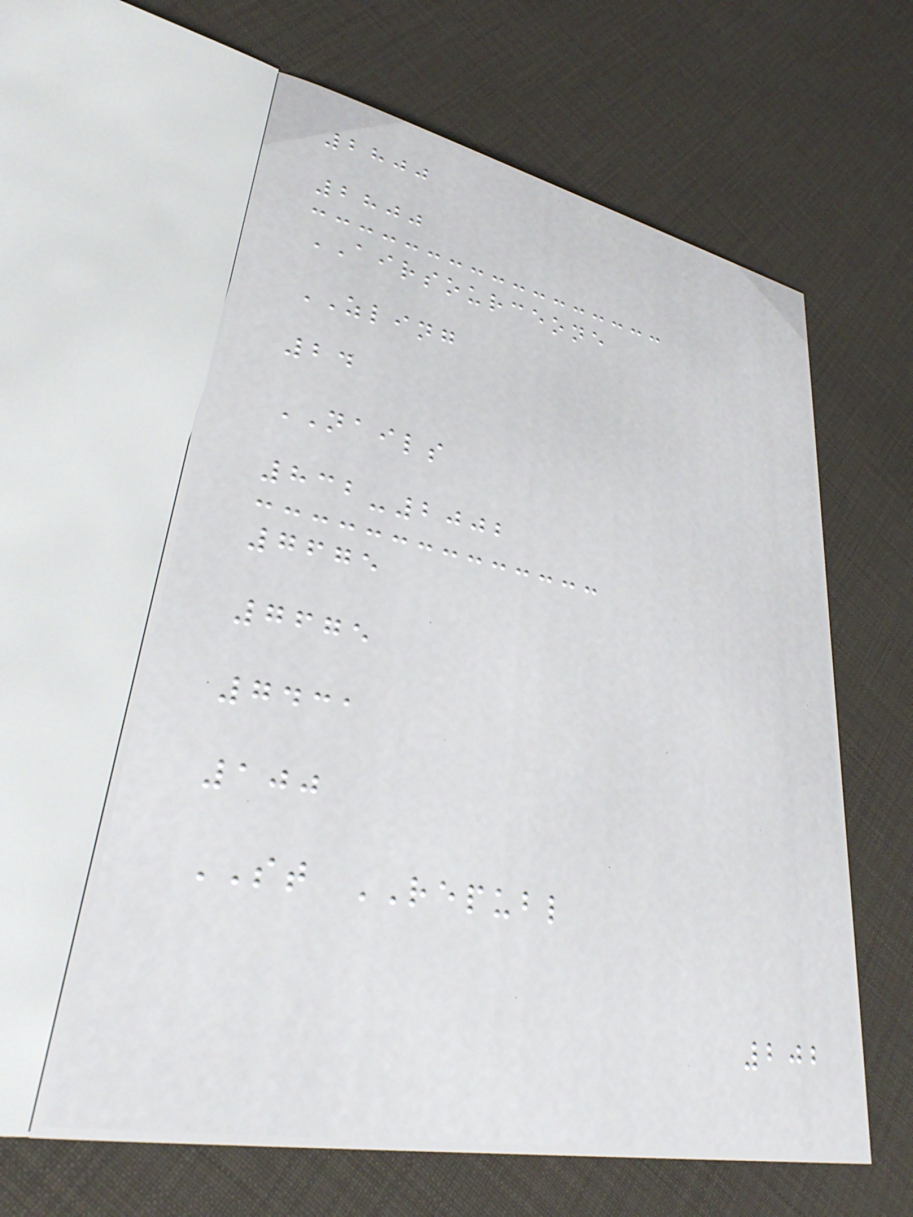2800
2800
AIRSOURCEONE
ZLING
24
NAILS
832-2002
7675
7675
7431
100
ST REPUBL
202
